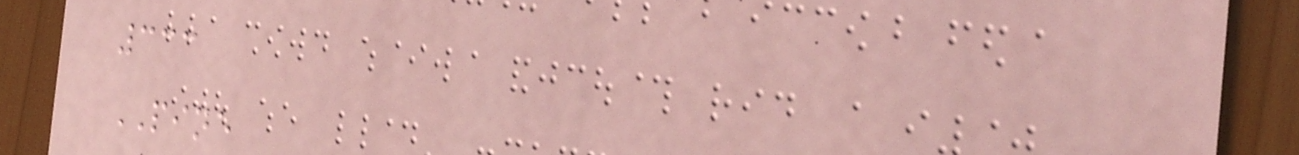333
PINE
